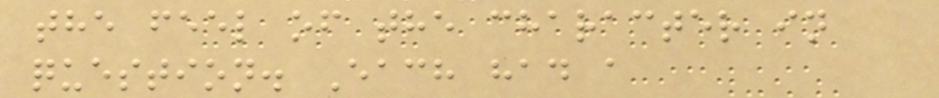the feel of the character in
question. Each had a
